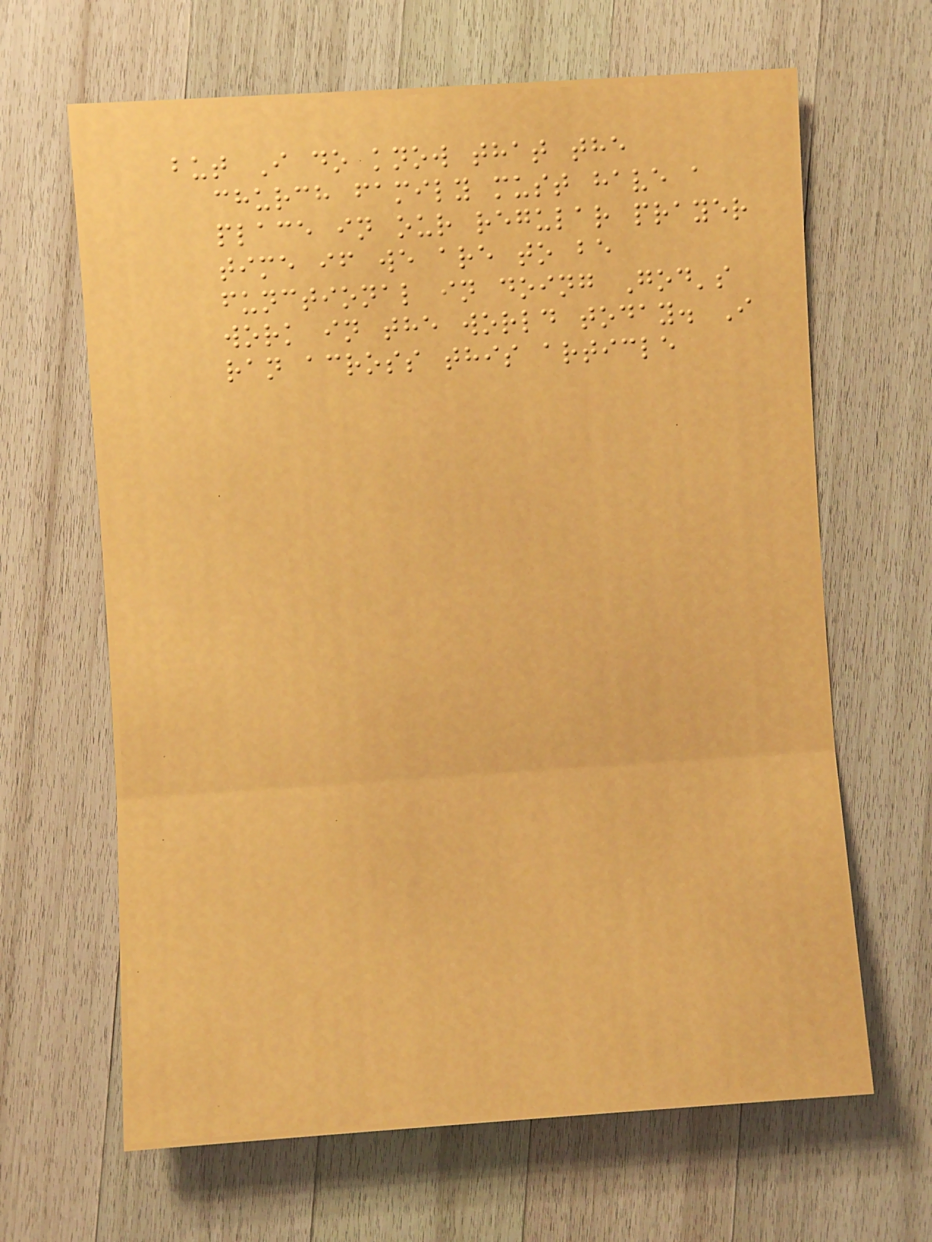but I do know that the
church family must have a
place in our regular prayer
time if we are to be
functional in doing God's
work in the world today. I
ran across this article
